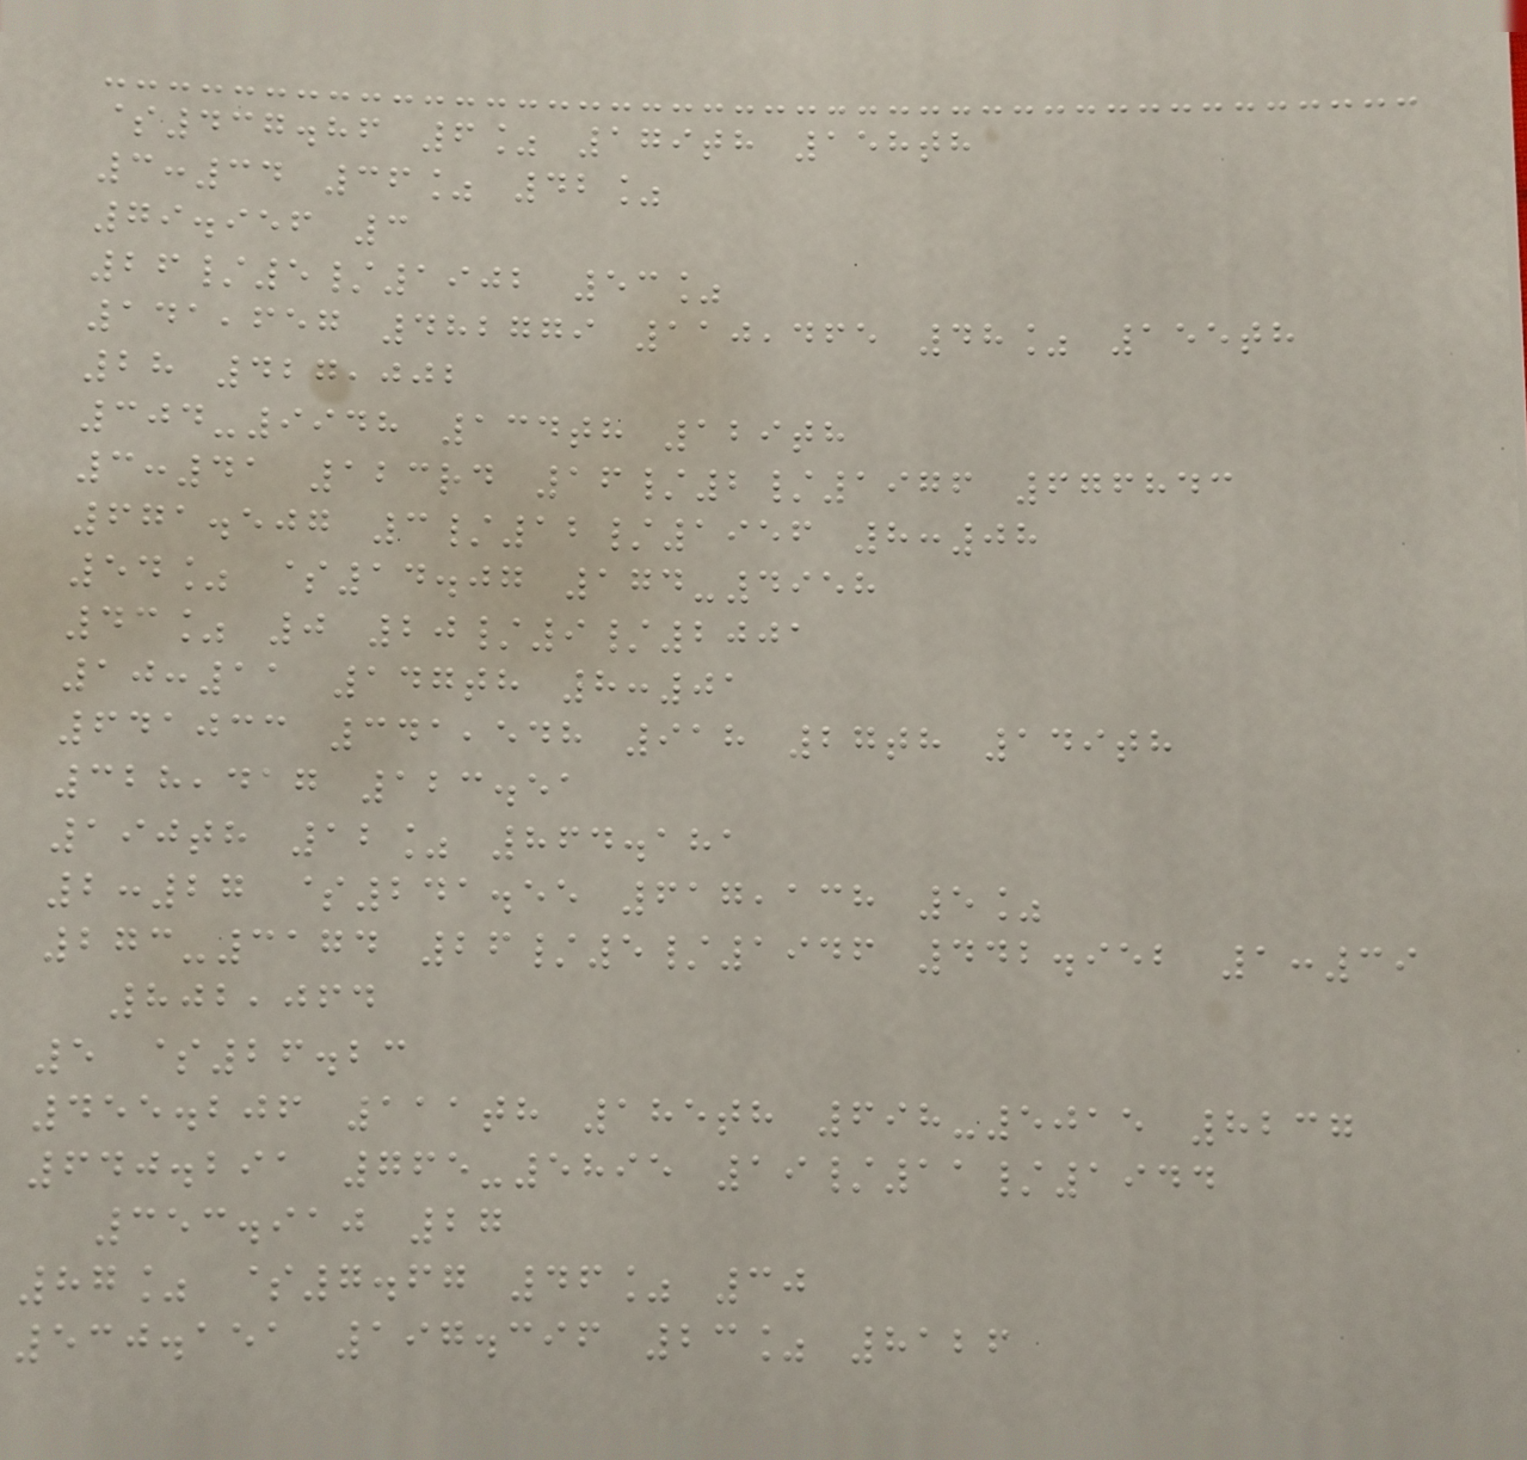$437.86 6% 179th 158th
3:34 36% 42%
79.956 3
26/5/1902 53%
141,657 482779 110,465 48% 155th
28 427,002
304-9948 134th 129th
3:41 123rd 16/2/1976 676843
671.507 3/12/1956 8:08
54% $14.07 174-4958
43% 0 20/9/2001
10:11 147th 8:01
641033 341,548 918 27th 149th
328,417 123.51
190th 12% 864.181
2:27 $241.55 617,138 5%
273-3174 26/5/1946 442.952 1:39
802,064
5 $26.23
455.206 111th 185th 698-5015 8237
640.291 765-5895 19/11/1944
353.910 27
87% $7.67 46% 30
530.151 197.396 23% 8126
